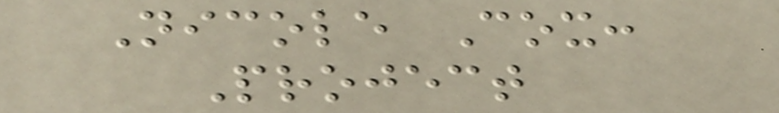Nicole Cox:
Project
